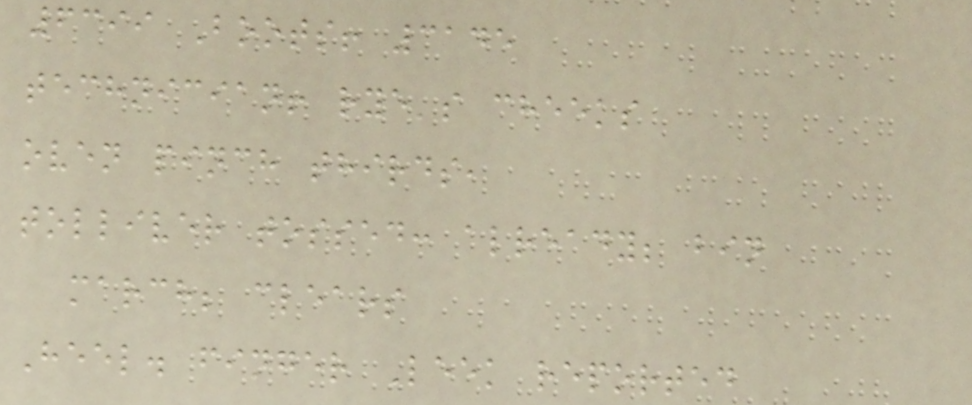6399 Boots! 3145
technician! rye's cheeks
oven pinch thirds,
tolliver tossed: already; bin
march; clears
Heel. finger Leek reported
